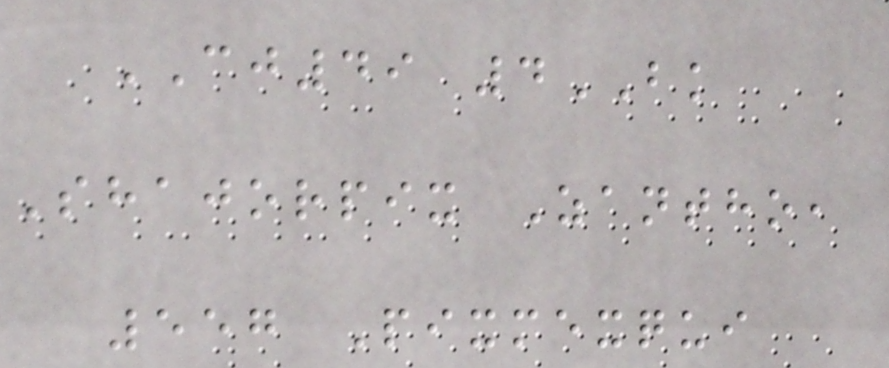CJ49 4BK
Shajorpix Zantho,
557 Pixmexqui
